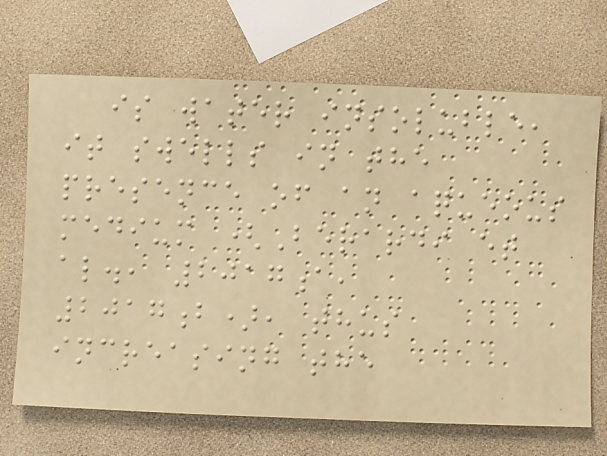is water insoluble,
it swells in the
presence of an aqueous
medium (Berardi et
al., 2017a,
2017b), thus
increasing the
